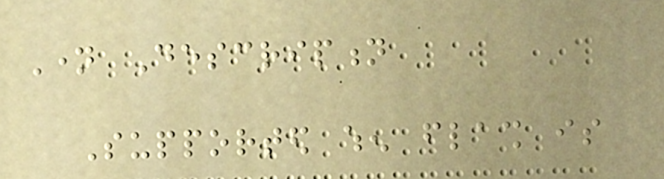Name Description
Supported when flash is
